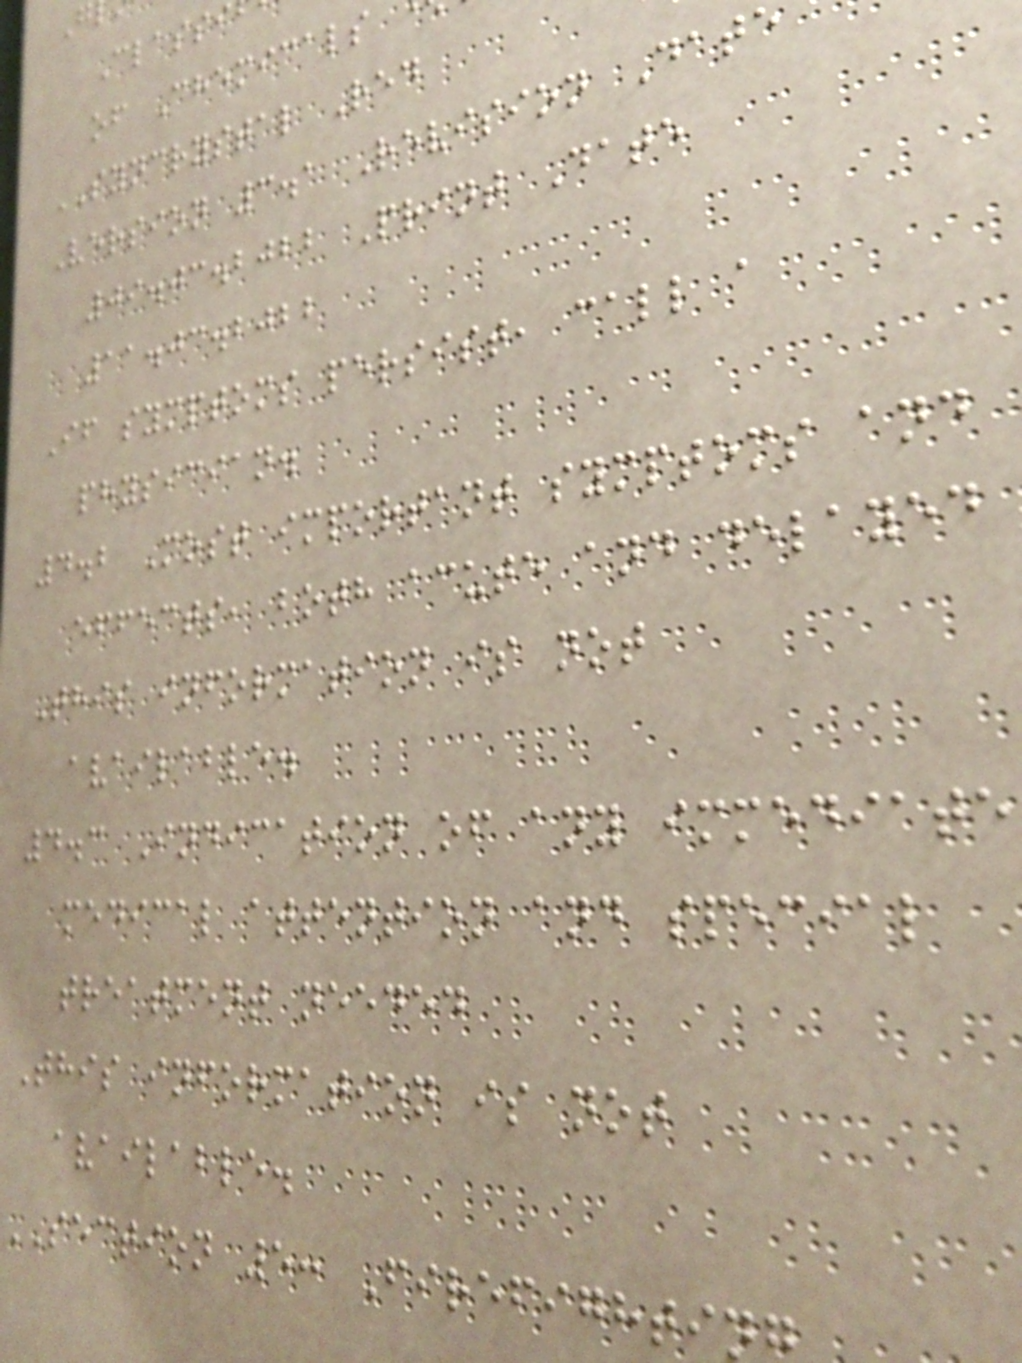of Chemicals
SYNCRYSTAL Red
Version 3.1 Revision Date
09.03.2022 Print Date
11.03.2022
If symptoms persist, call a
physician.
4.2 Most important symptoms and
effects, both acute and delayed
This information is not
available.
4.3 Indication of any immediate
medical attention and special
treatment needed
This information is not
available.
SECTION 5: Firefightin
